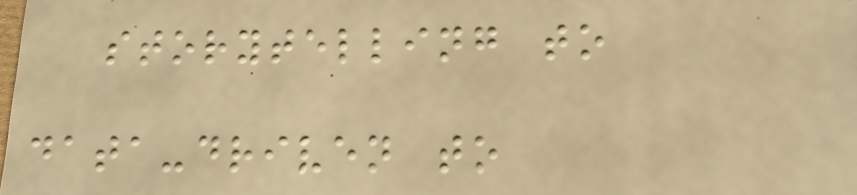storytelling to
data-driven to
